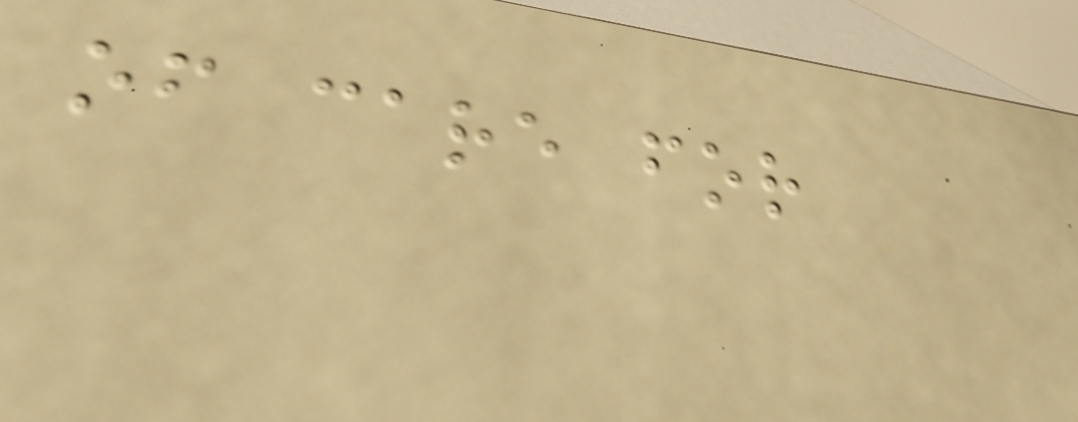of care for
